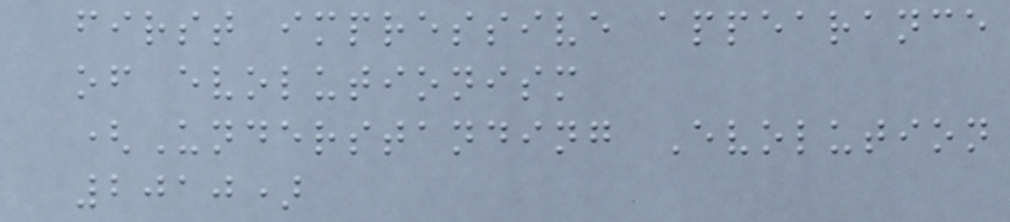first impressive appearance
of evolutionism
(Understanding Evolution
2010)
